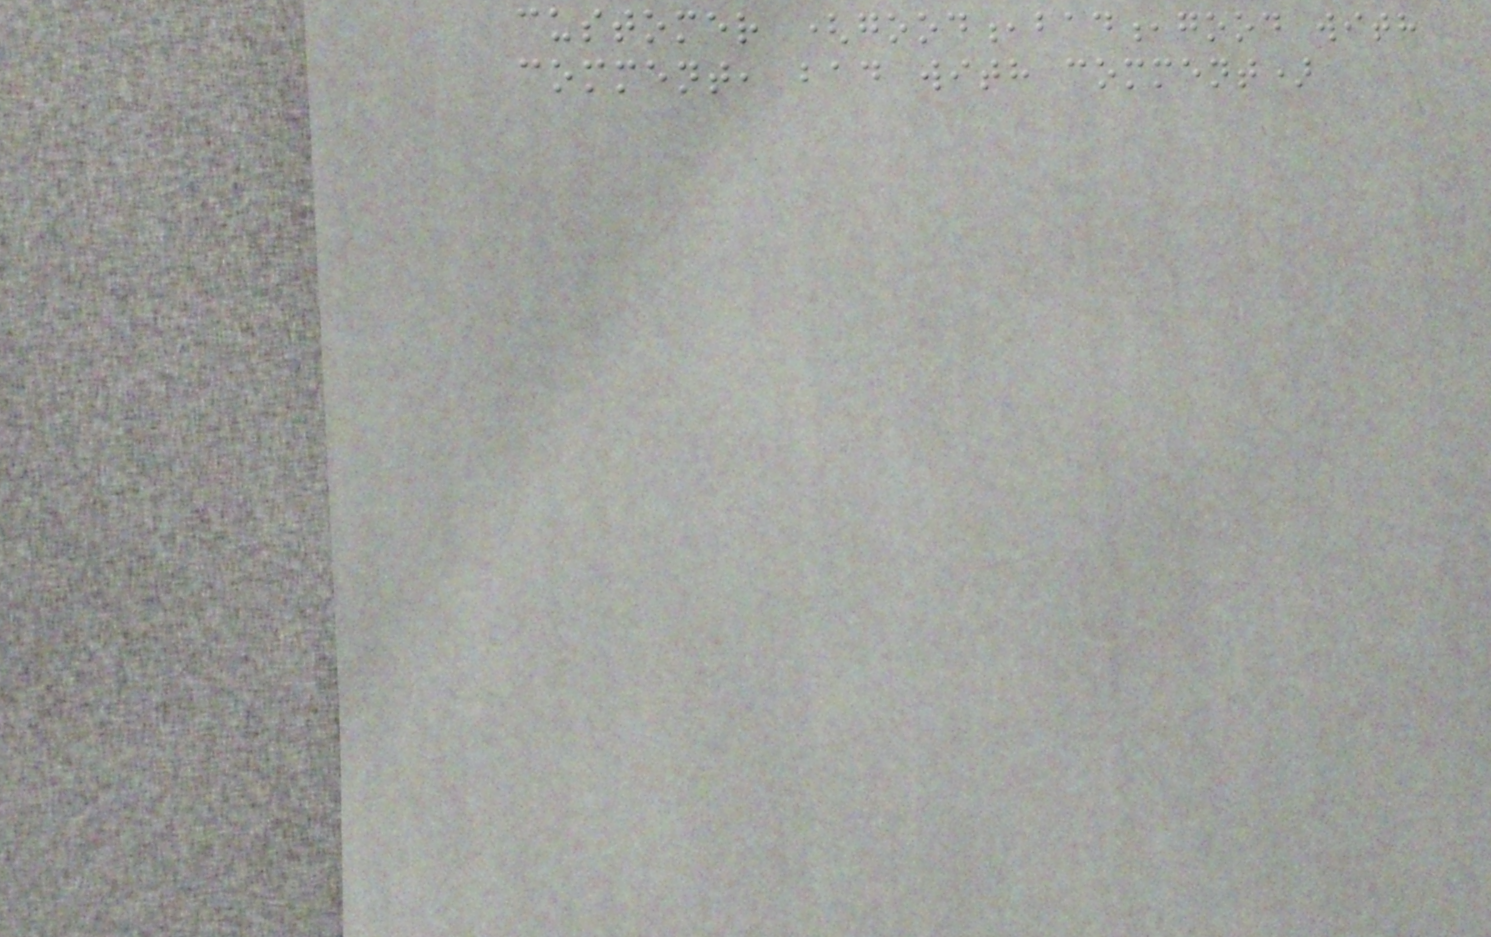customer (good,bad,good with
comment, bad with comment)
